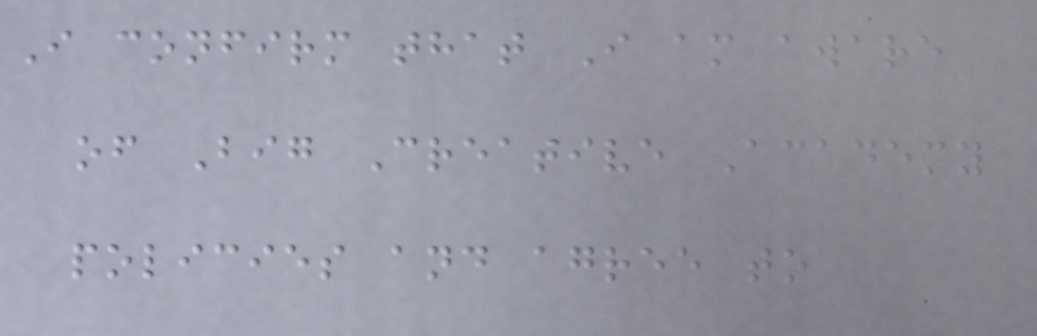I confirm that I am aware
of Big Creative Academy
policies and agree to
